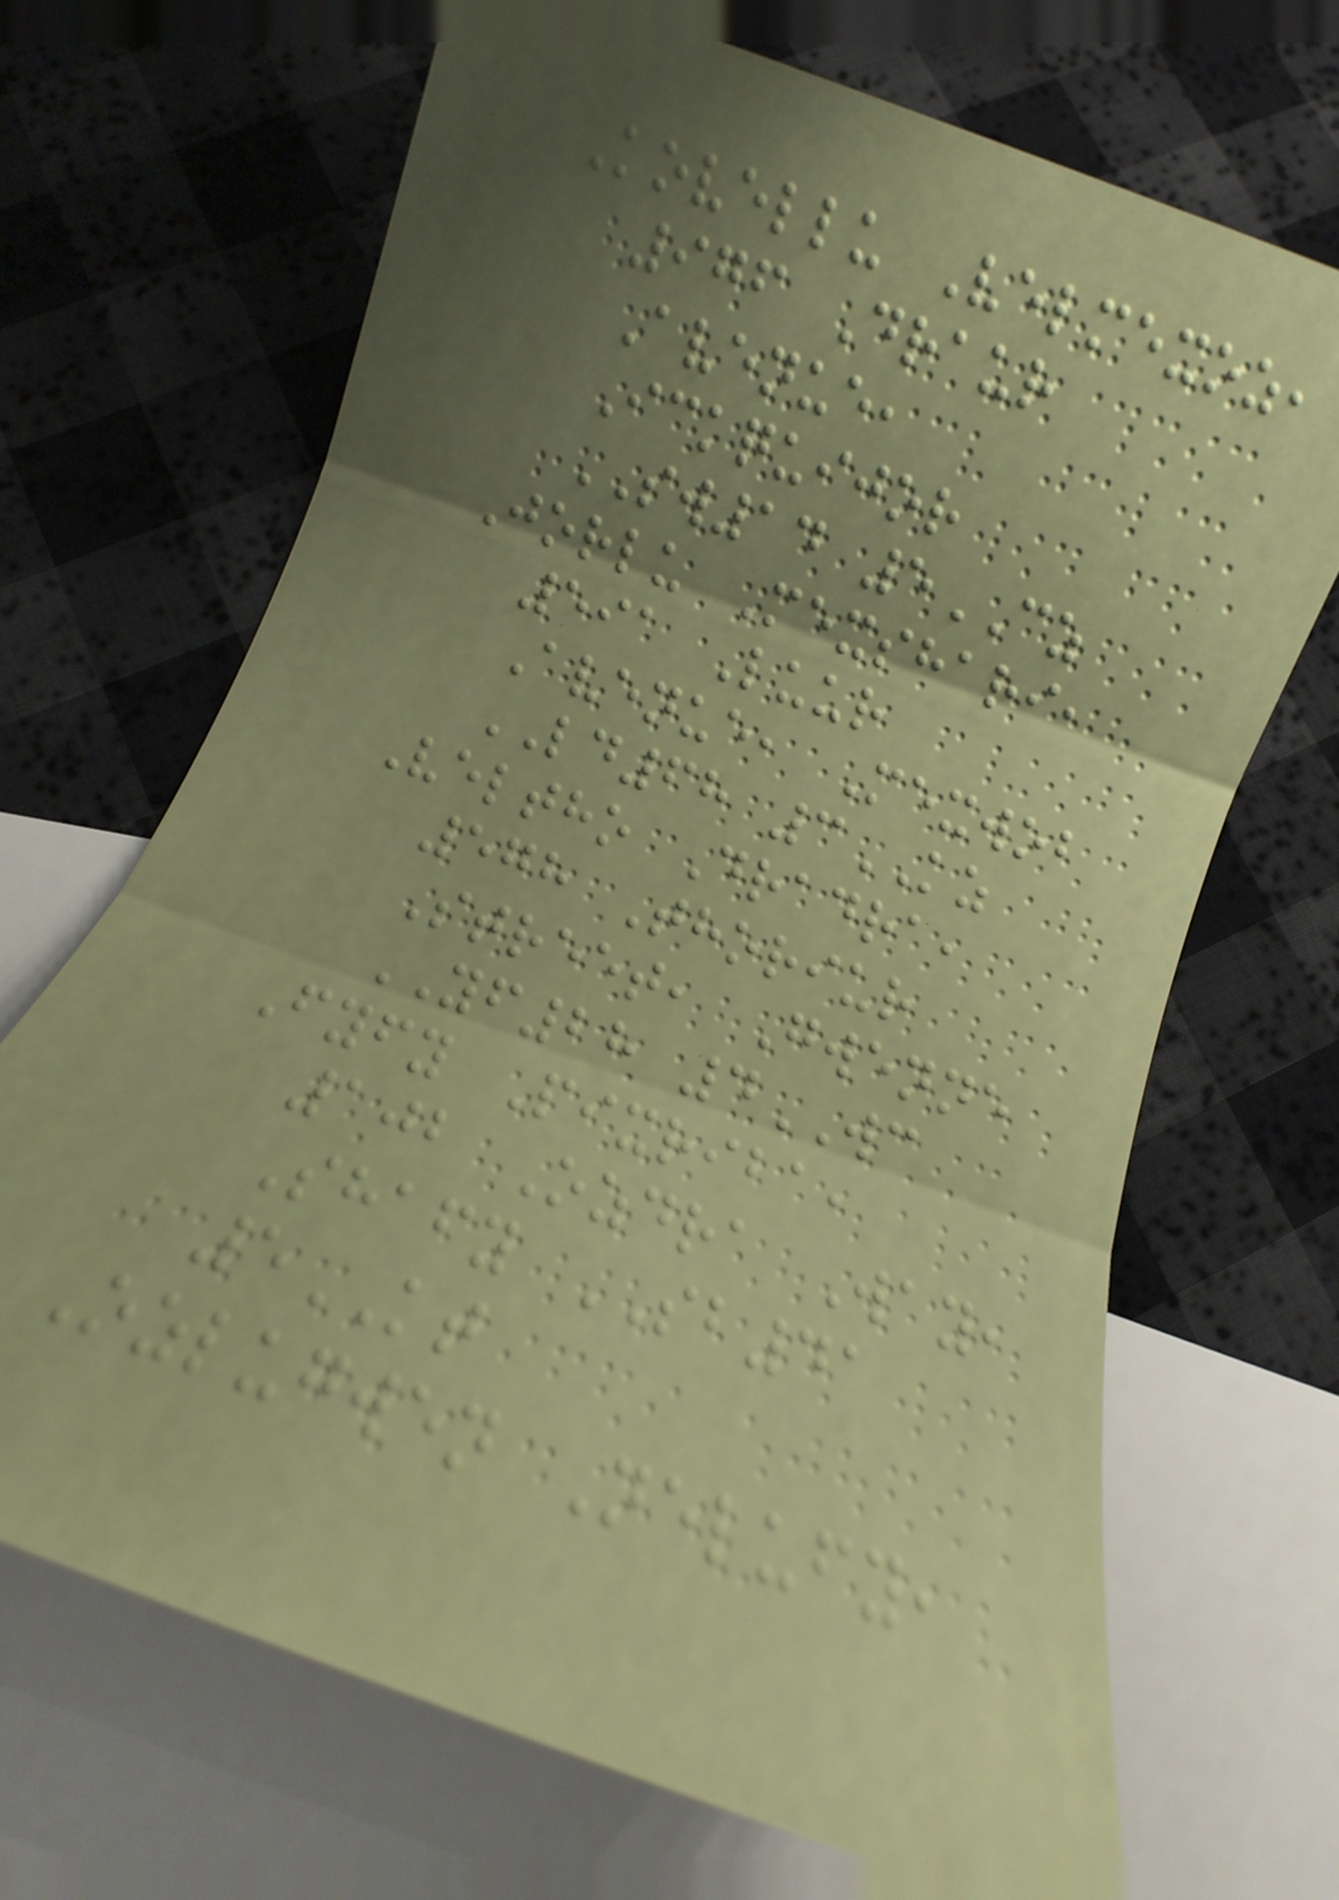Kovellu Velmexoz,
976 Draur
Avenue,
Ickquijor
SW14 5CZ
Jorlu Mexshari,
591 Luur
Avenue, Mexwob
LD68 3KZ
Veltho Dradra,
578 Thoriur
Street, Gwenne
YF28 4WC
Fyfy Pixriba,
102 Ozdra Way,
Shafy SB41
5KT
Ozlugwen Nelufy,
